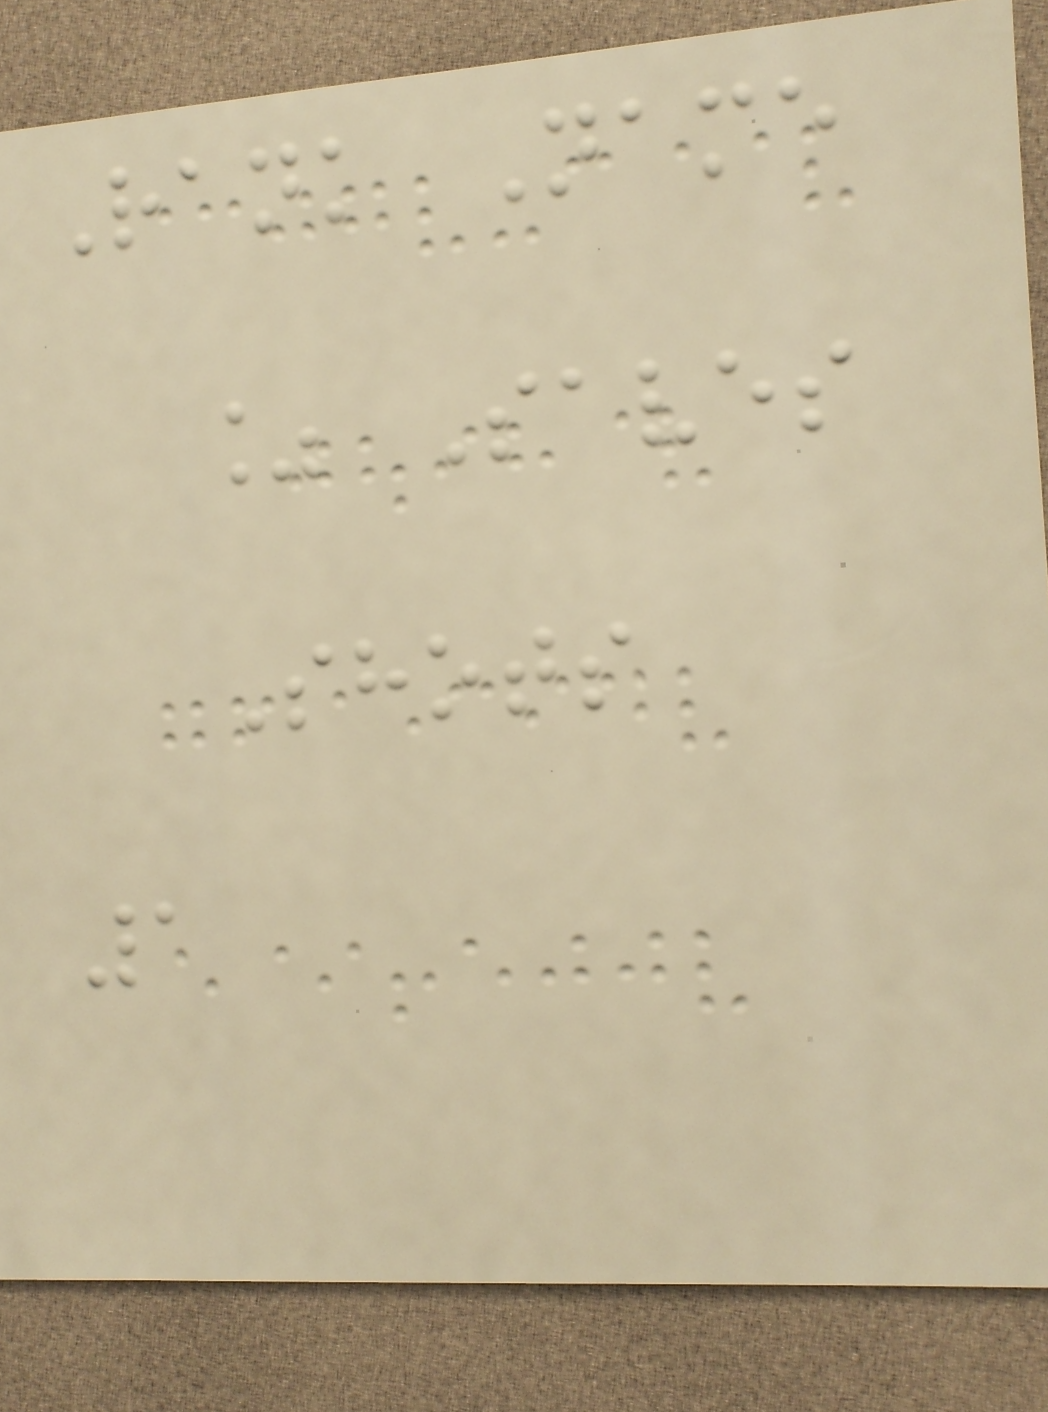Rank Name
% Saves
Shots
1
